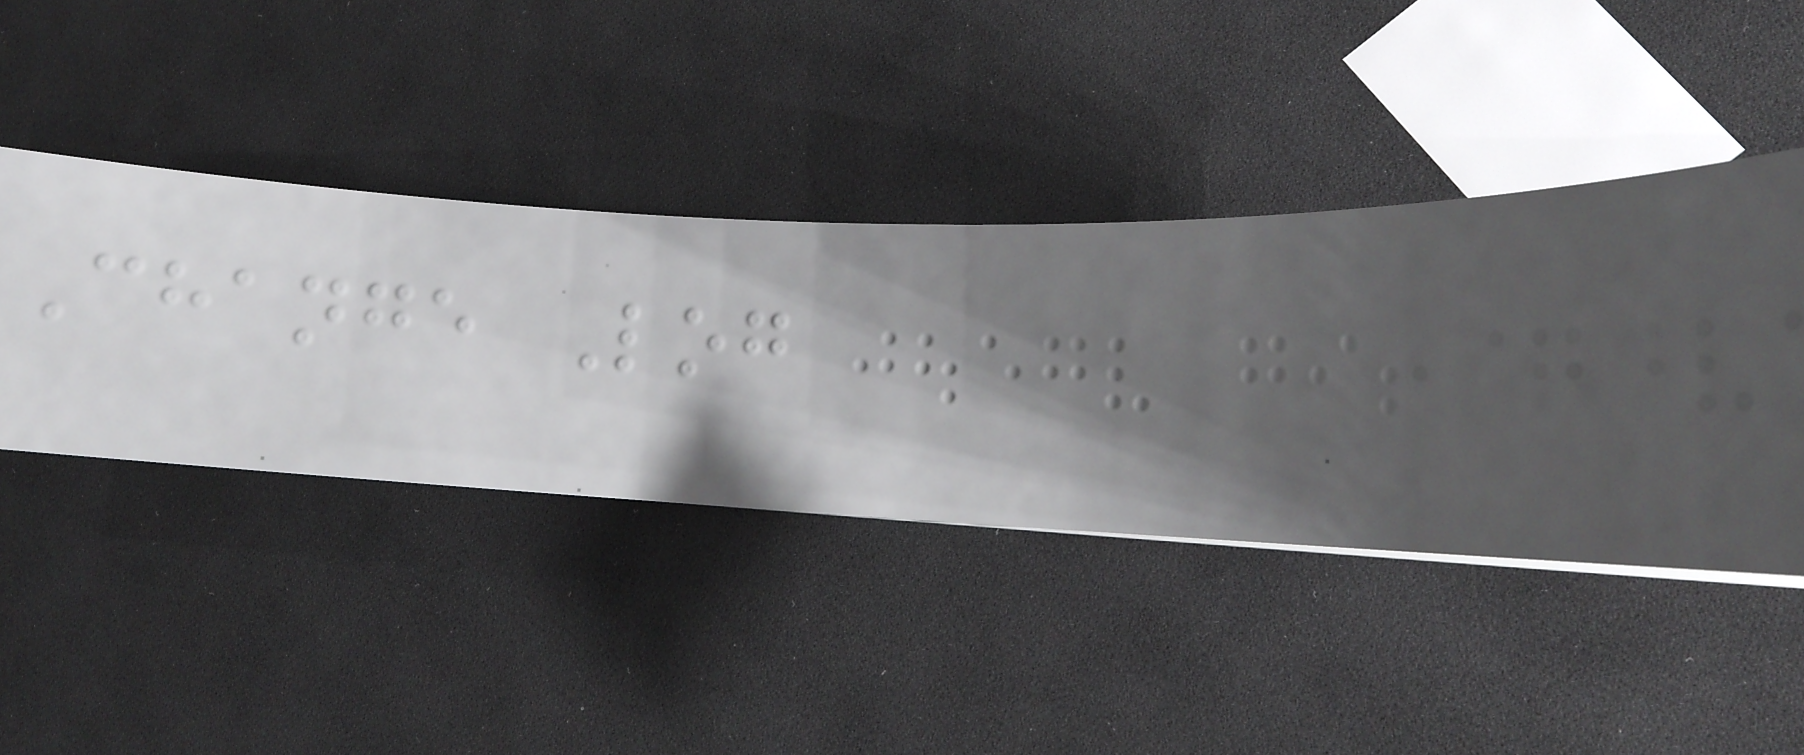Change Log
